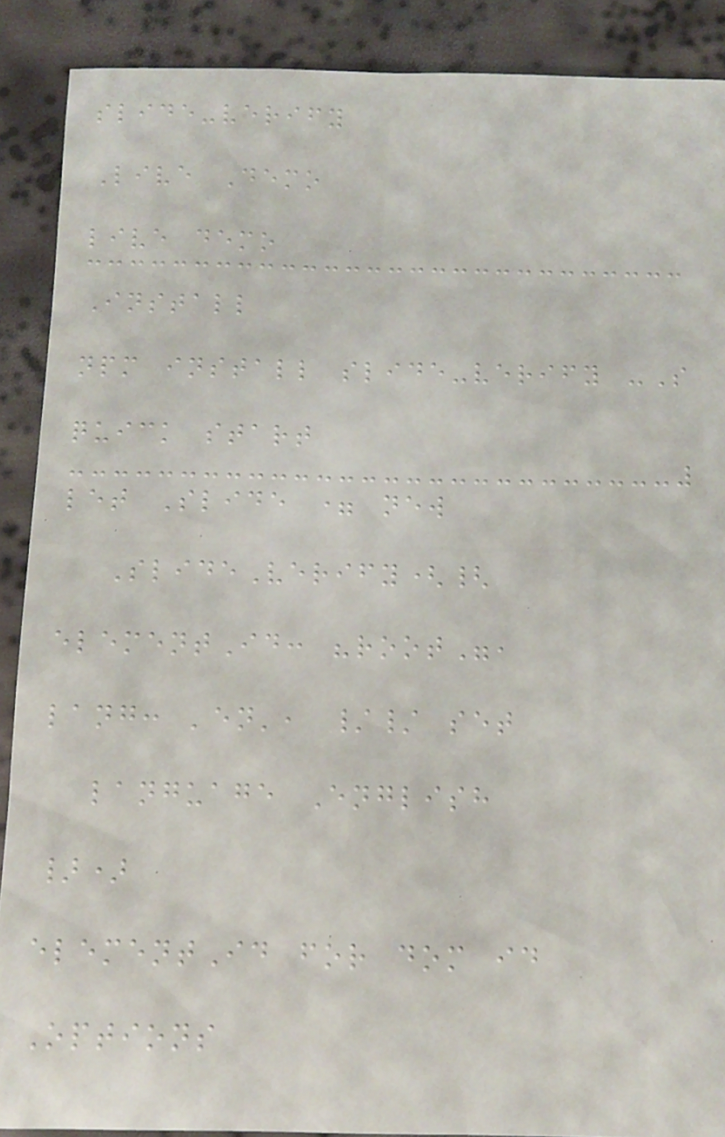slide-verify
Live Demo
live demo
Install
npm install slide-verify -S
quick start
let Slide = new
SlideVerify({
elementId: "root",
lang: 'en', // set
language English
})
elementId for dom id
Options
